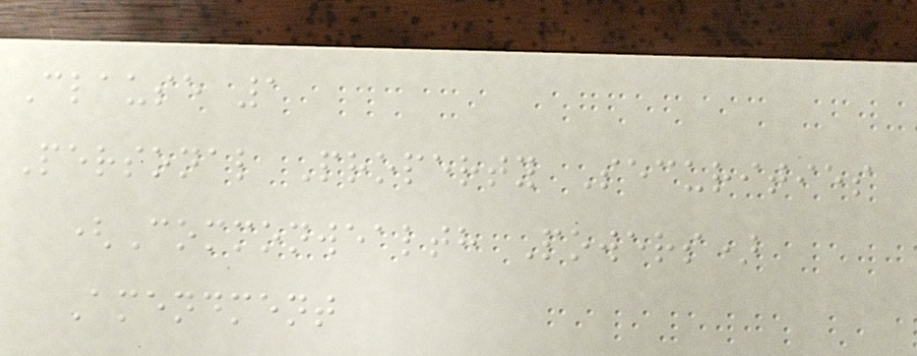Clause 1
Personal Property Securities
(Commonwealth Powers)
Amendment
